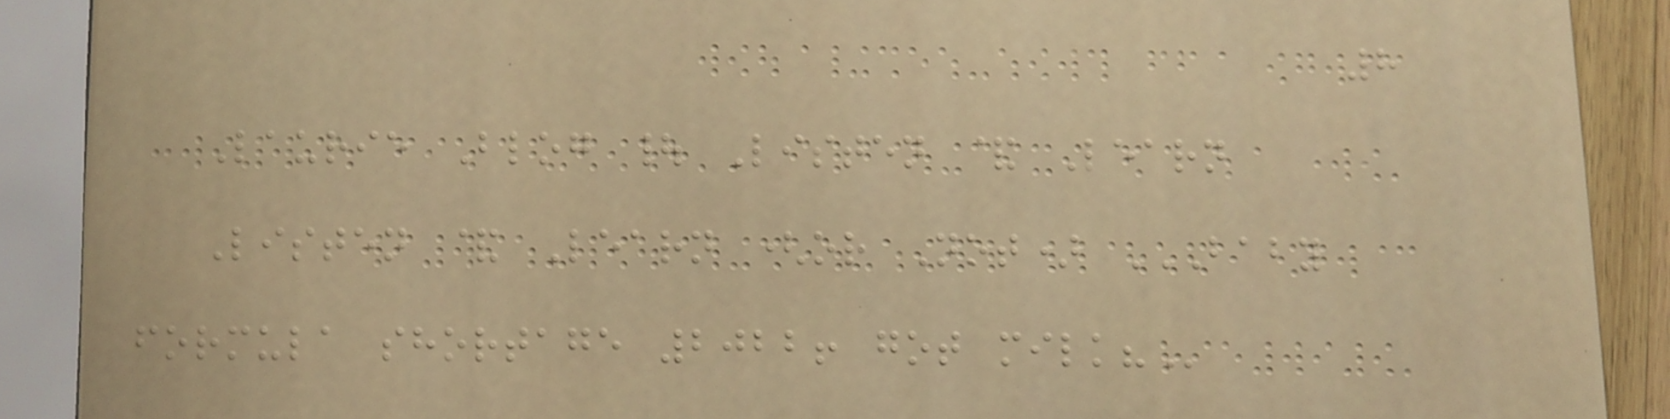8
Laurie Blog | Listen & Learn
Listen & Learn (or Not) BABY
FORMULA SHORTAGE 2022! GOT MILK?
